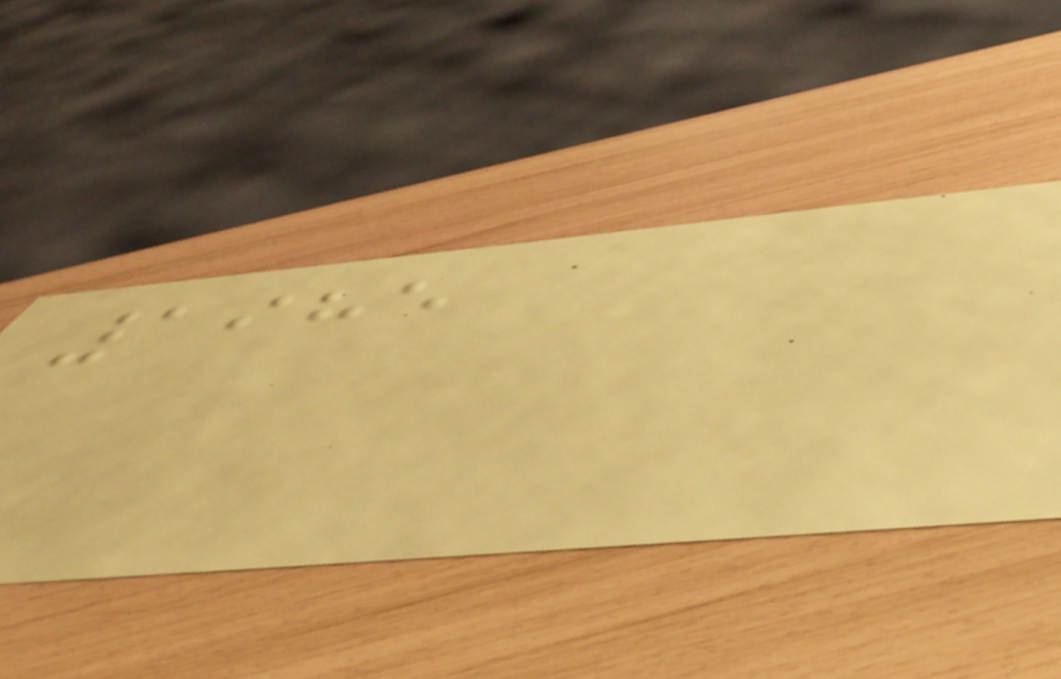1985
